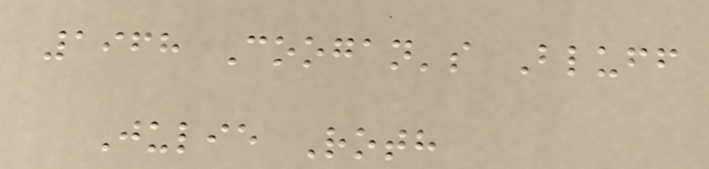1968 Coogan's Bluff
Julie Roth
